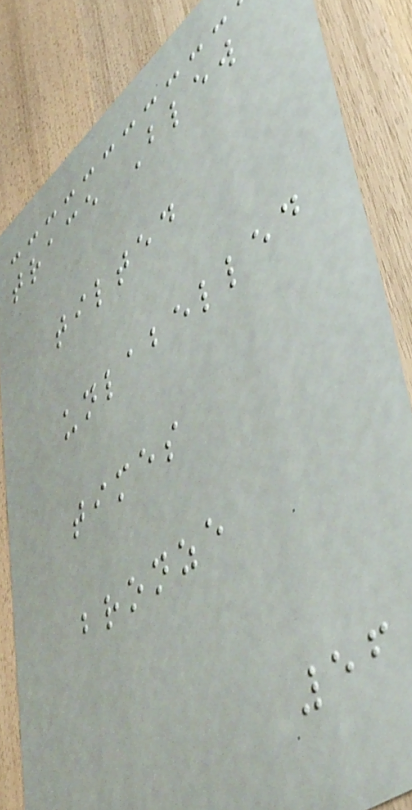trace Blew
tilted
unlabelled
times
bronze
56
